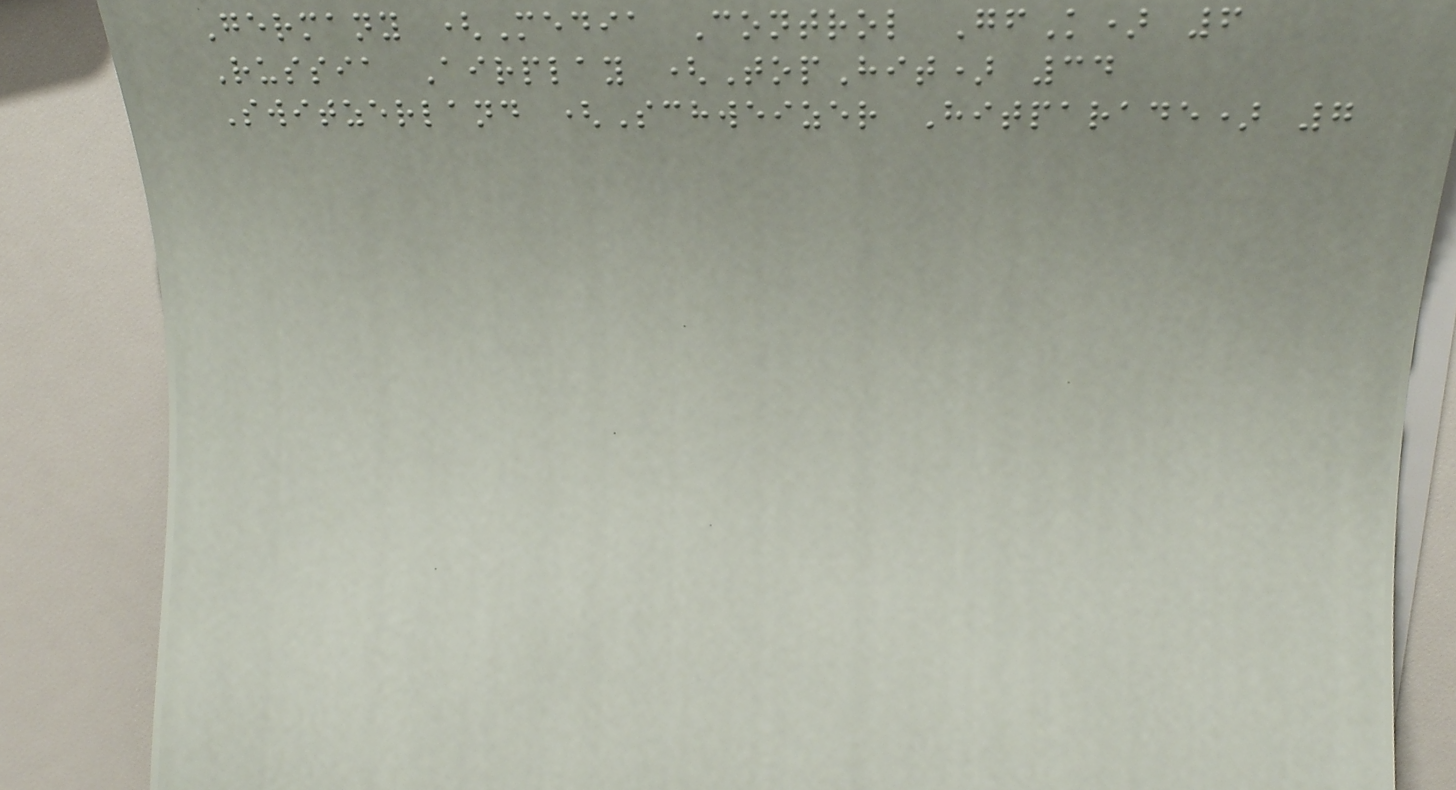Germany (Media Control GfK) 6
Russia Airplay (TopHit) 34
Switzerland (Schweizer Hitparade) 7
